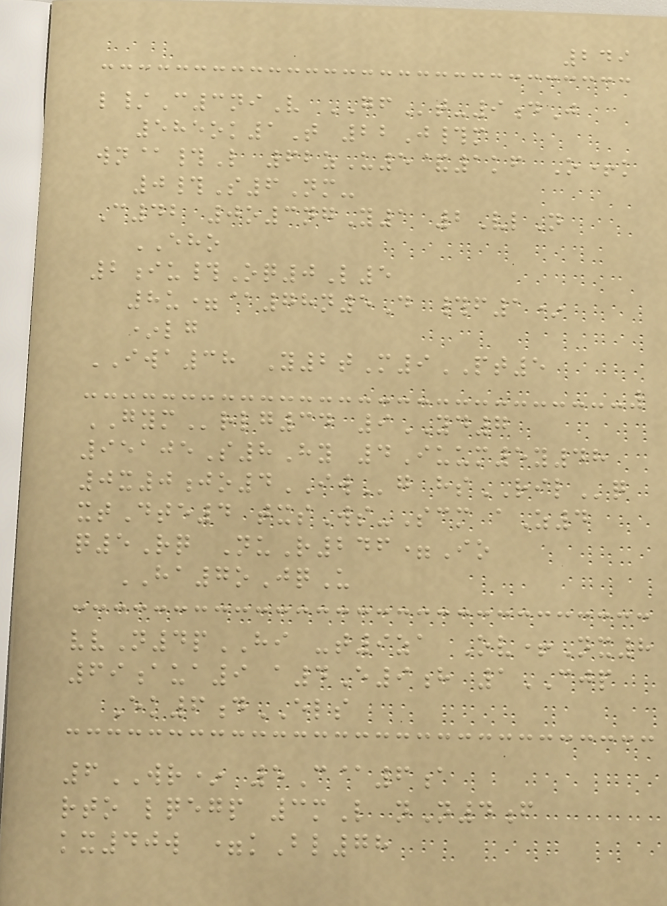249
l/C3niV GFt-9dJ
585ok1T 22J#m
wn@#L 62zU5&1kf O+k
0#S6Nm-
C42 0o3ngY1 2VlN
EHO
2iu#Oq0L5
8u=@78n5D #f1*
*lg
IWA38 Y2tM9PT5
GYMrlg34 9YD7
95105S8Hy 4Iuum5y48
0x0jo4IWg hsRILq
xtDte4 txsWs-Scm aZ4
q5Rq NuR246=Io
HA7oJqU
vvN4pHI -t9za Ov+Nx8
69aua9 a4E9h 1CJP
Ek6dELS
6WR* 5C@6a
rto lqegp 3mL nN4f
kx40w =kBl78
